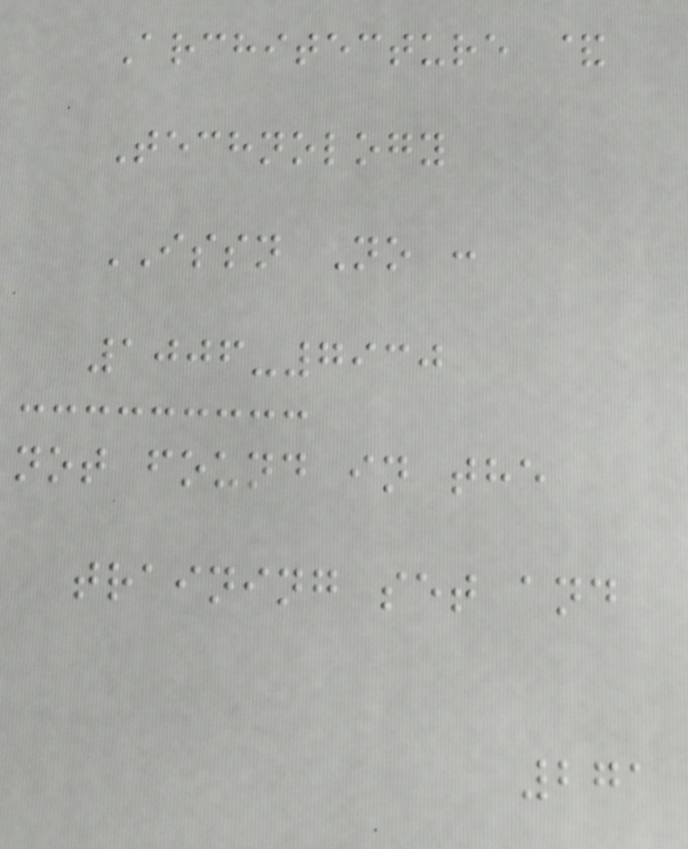Architecture &
Technology
ISSN No :
1006-7930
not found in the
training set and
271
